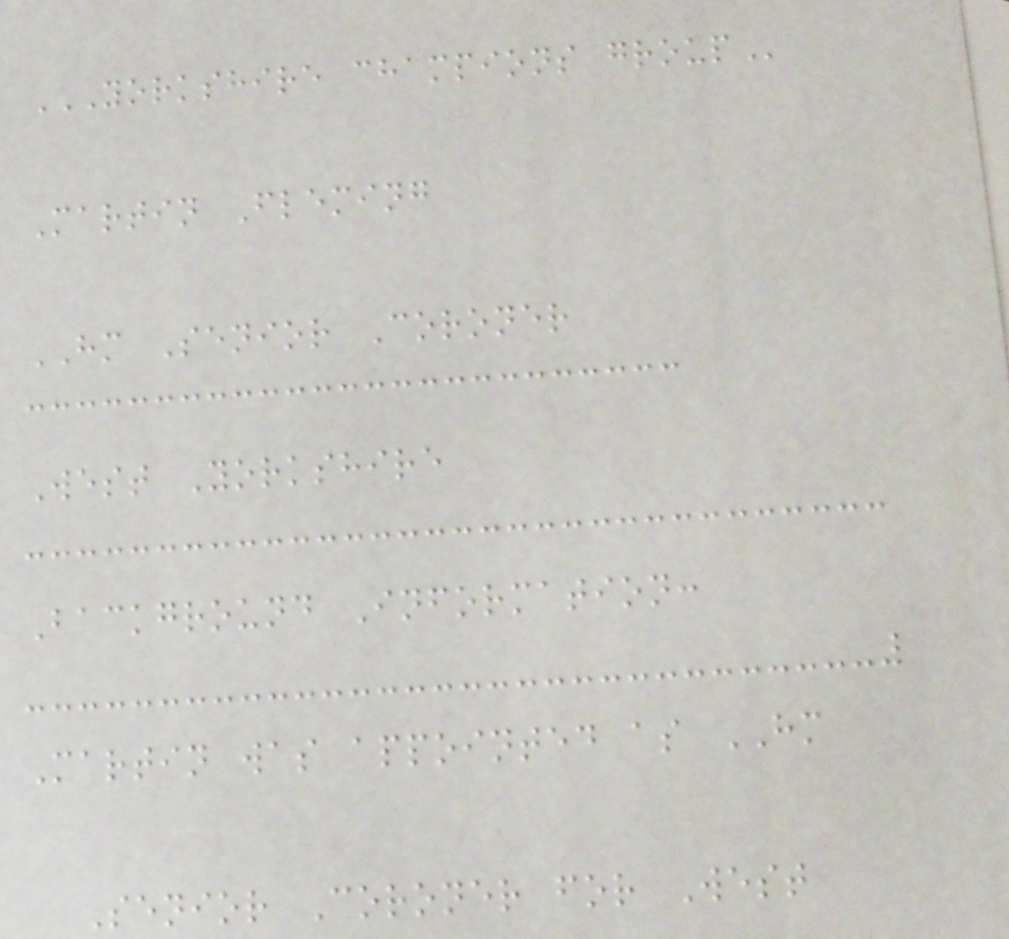YORKSHIRE CHAMPIONS GROUP
Martin Fleming
HM Senior Coroner
West Yorkshire
Background Information:
Martin was appointed as HM
Senior Coroner for West
